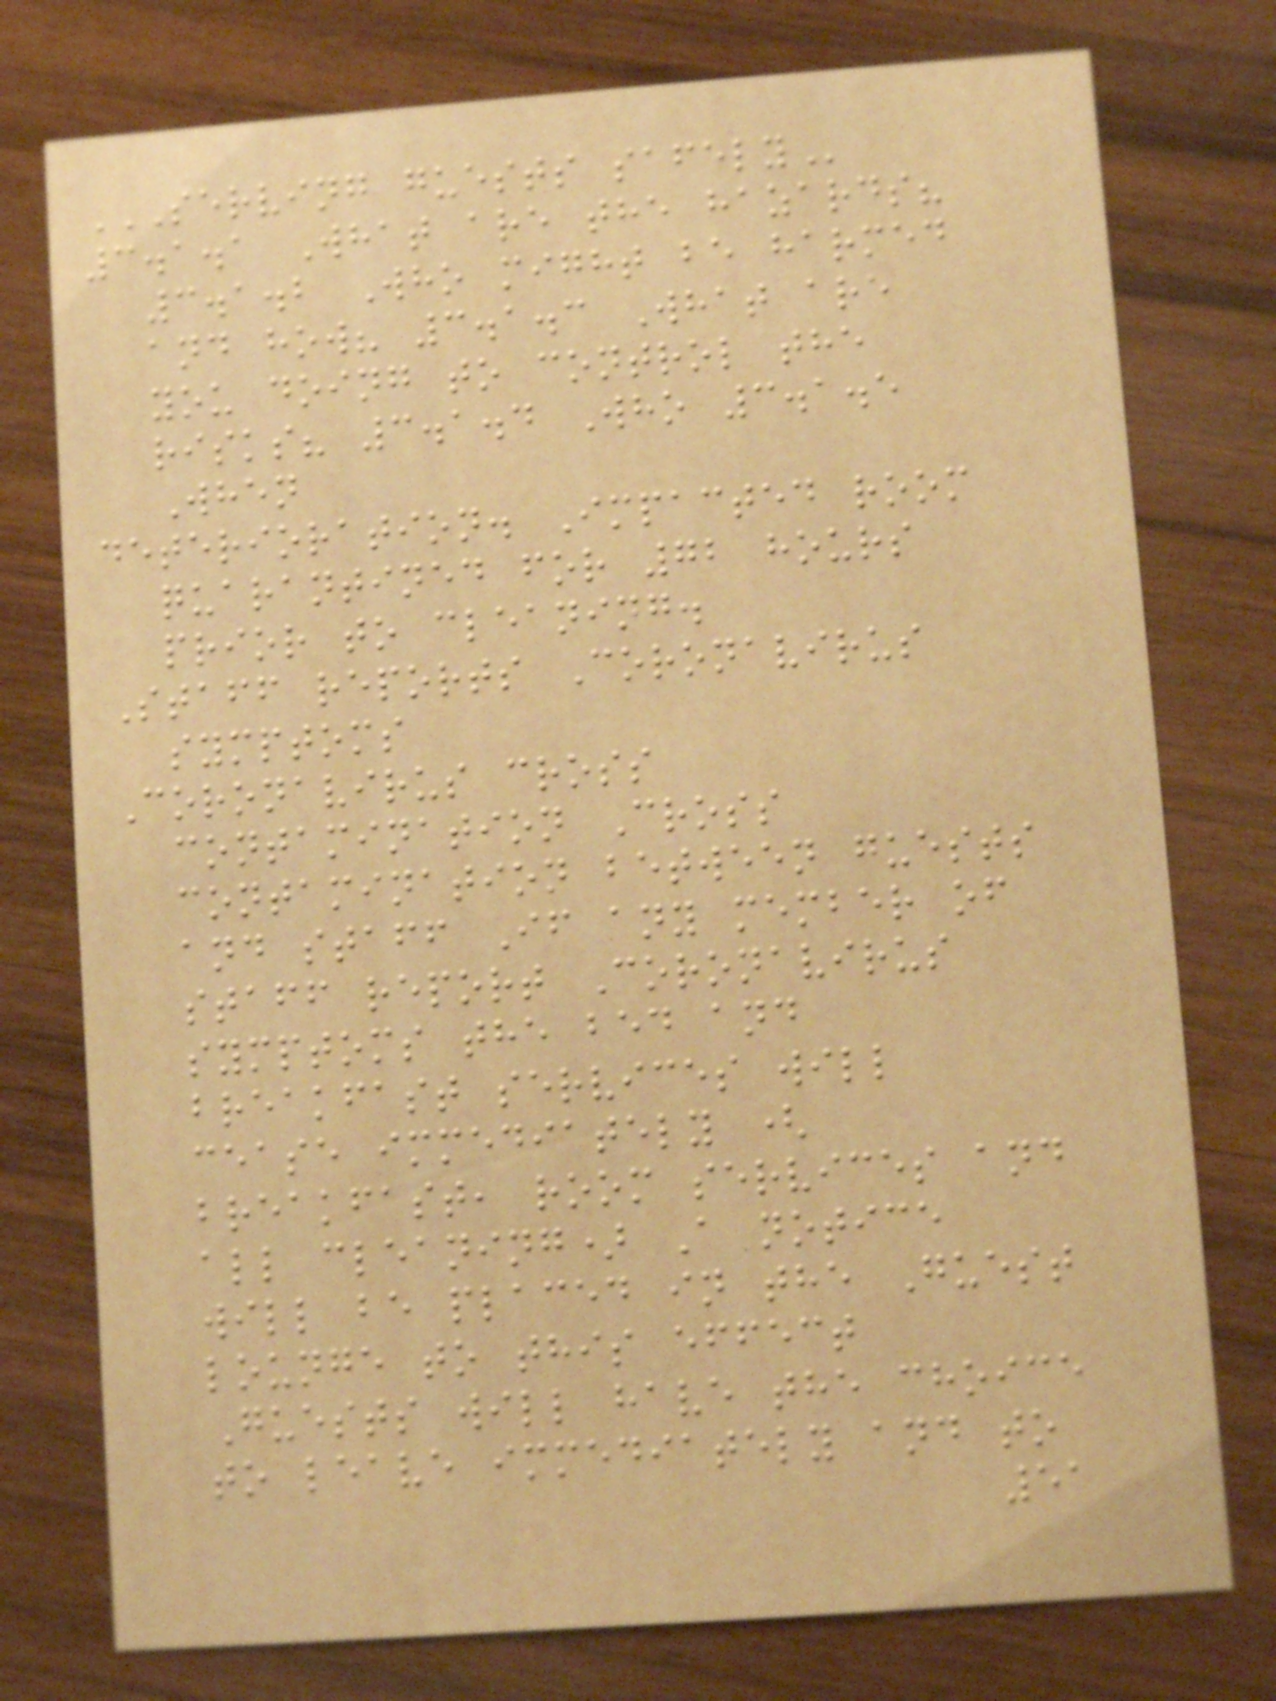SERVING GUESTS SAFELY
3.1.1 What are the hazards?
3.1.2 Who might be harmed
and how? 3.1.3 What are
you doing to control the
risks? 3.1.4 Who 3.1.5
When
deterioration. Impacted room
quarantined for 72 hours
prior to cleaning.
Staff reports Coronavirus
symptoms
Coronavirus cross
contamination Cross
contamination between guests
and staff If any member of
staff report Coronavirus
symptoms the bed and
breakfast services will
cease immediately (
breakfast, room services and
all cleaning) A notice
will be placed in the Guest
lounge to this effect
Guests will have the choice
to leave immediately and to
51
